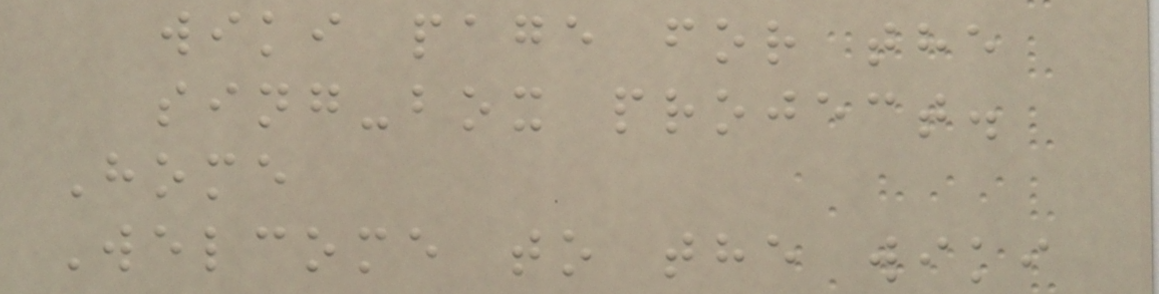wiki page for the
sing-box project.
Home
Welcome to the wiki
